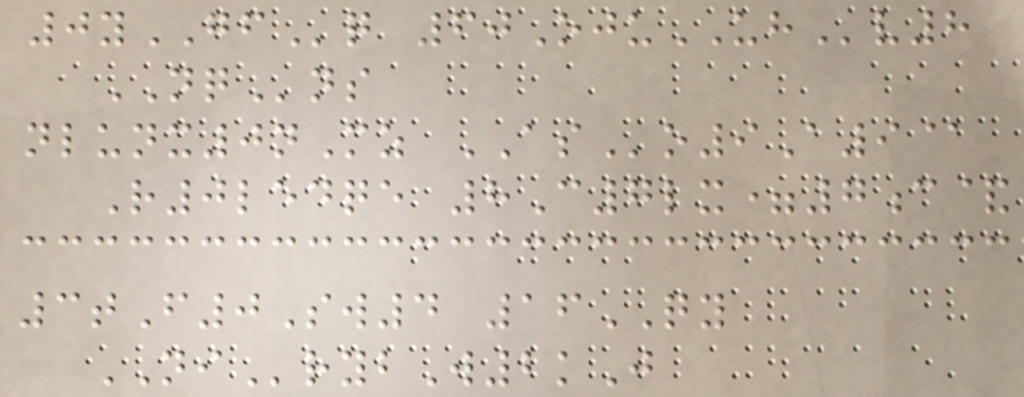0yGFq 60OjuUHv8
NQns
nlunx0nMz ASo9A9@
R0ledqe 8C7lx=7c&
3tF0Sw4 16QY
NIrybW2kJ
